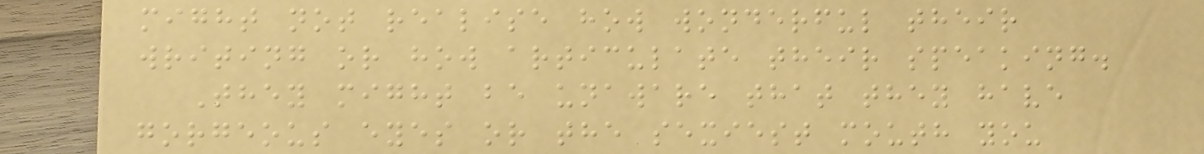might not realise how wonderful their
writing or how articulate their speaking.
They might be unaware that they have
gorgeous eyes or the sexiest mouth you
